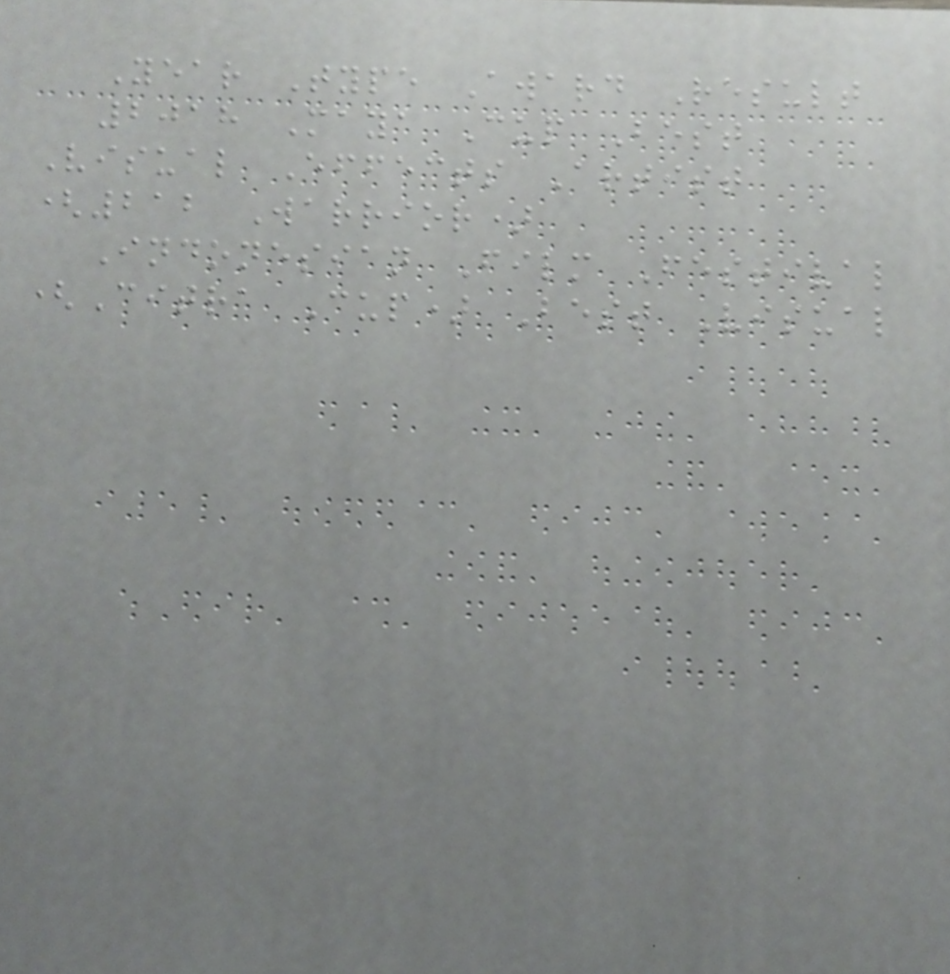Year Type Award Result
2018 Maya Cup Best
Visual Effects Artist
(212 Warrior)
Indonesian Film Festival
(Citra Cup) Best Visual
